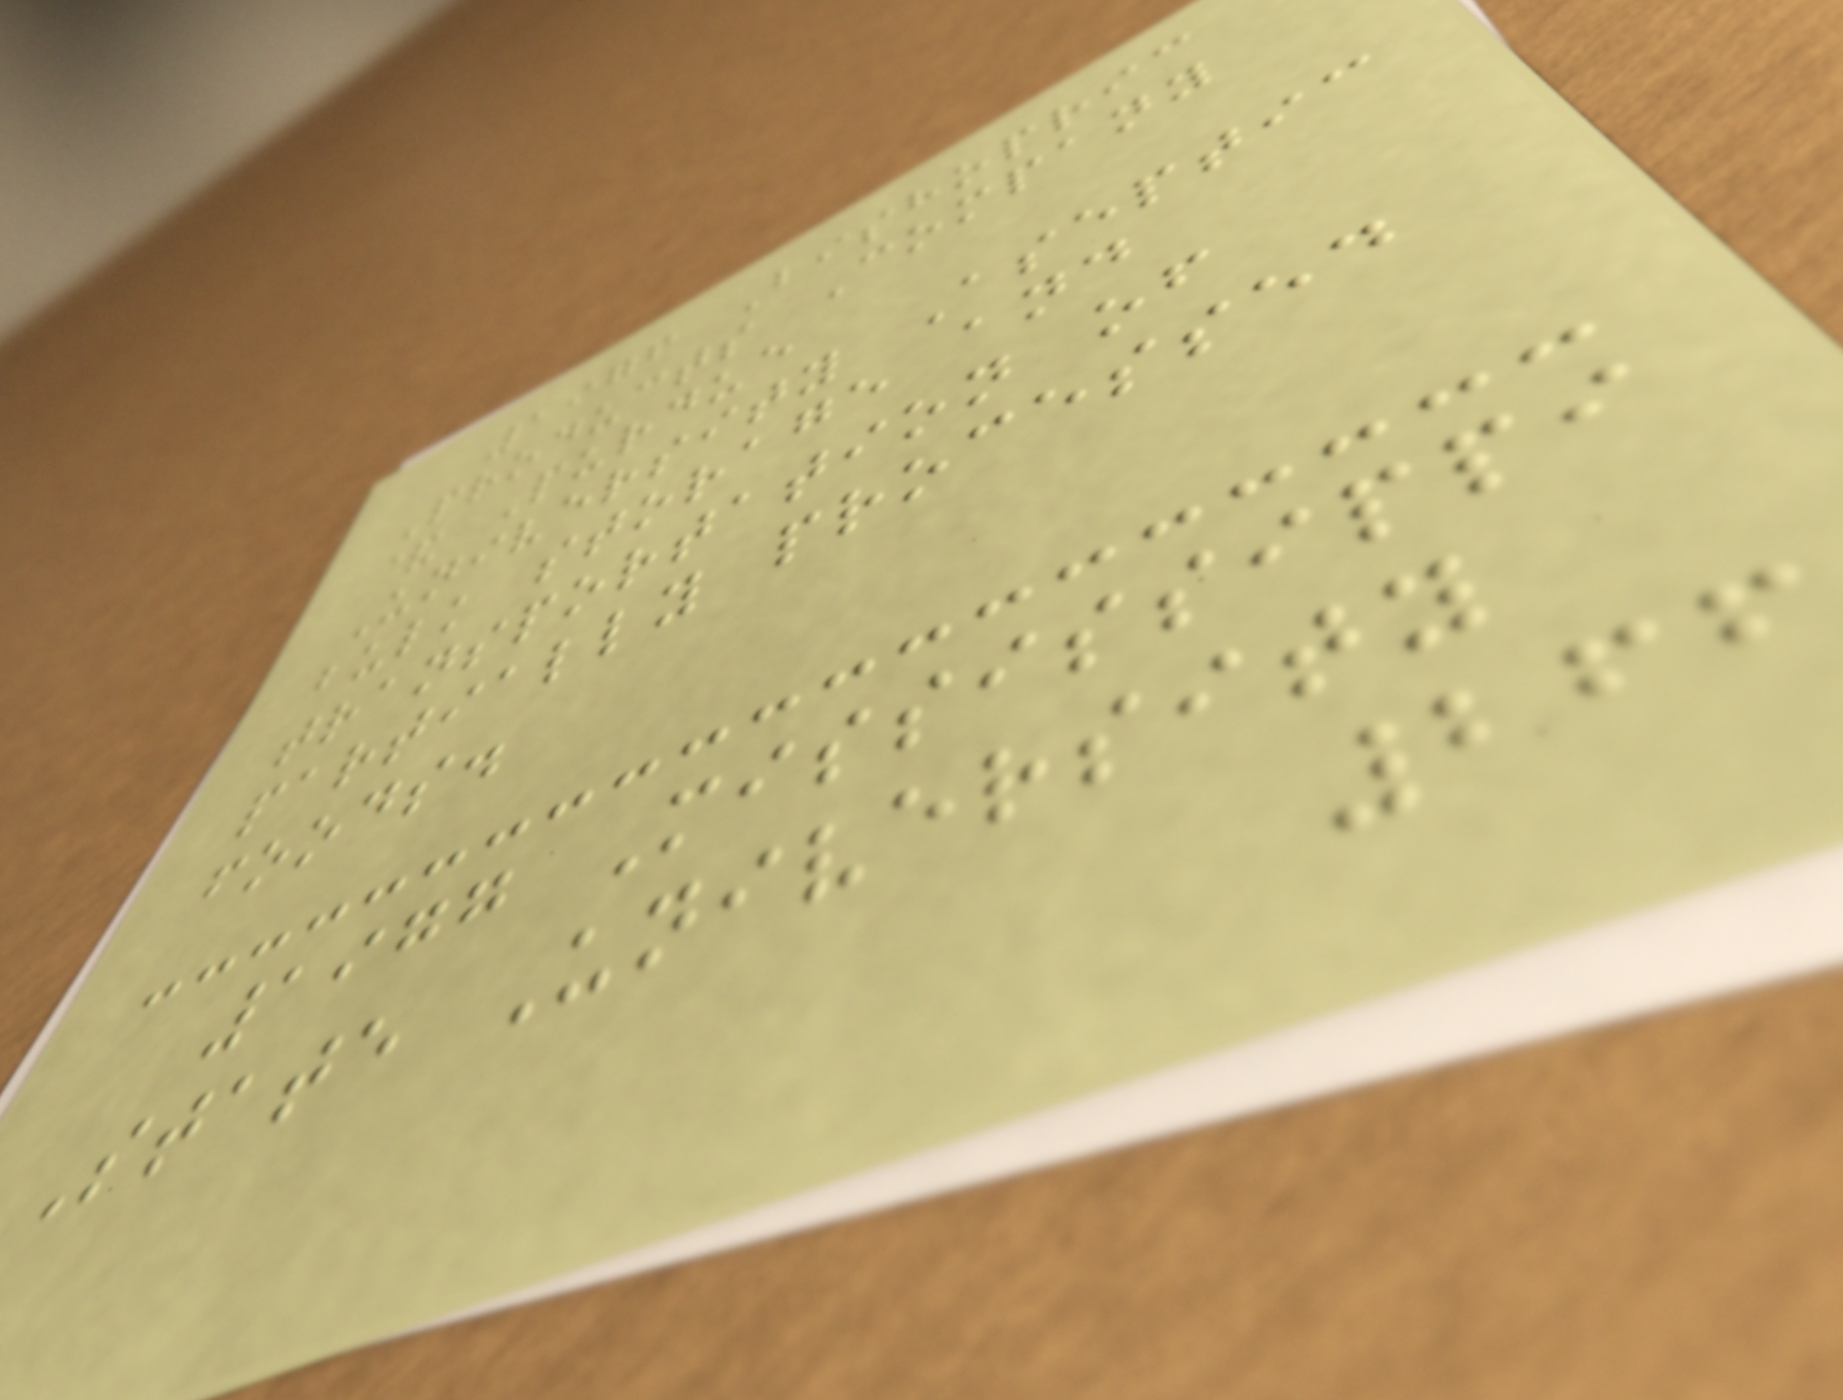1976 Bishopric
Products Company
& Purdue
University Aseptic
bulk storage and
transportation of
partially processed
foods.
1977 Mississippi
State University
266
